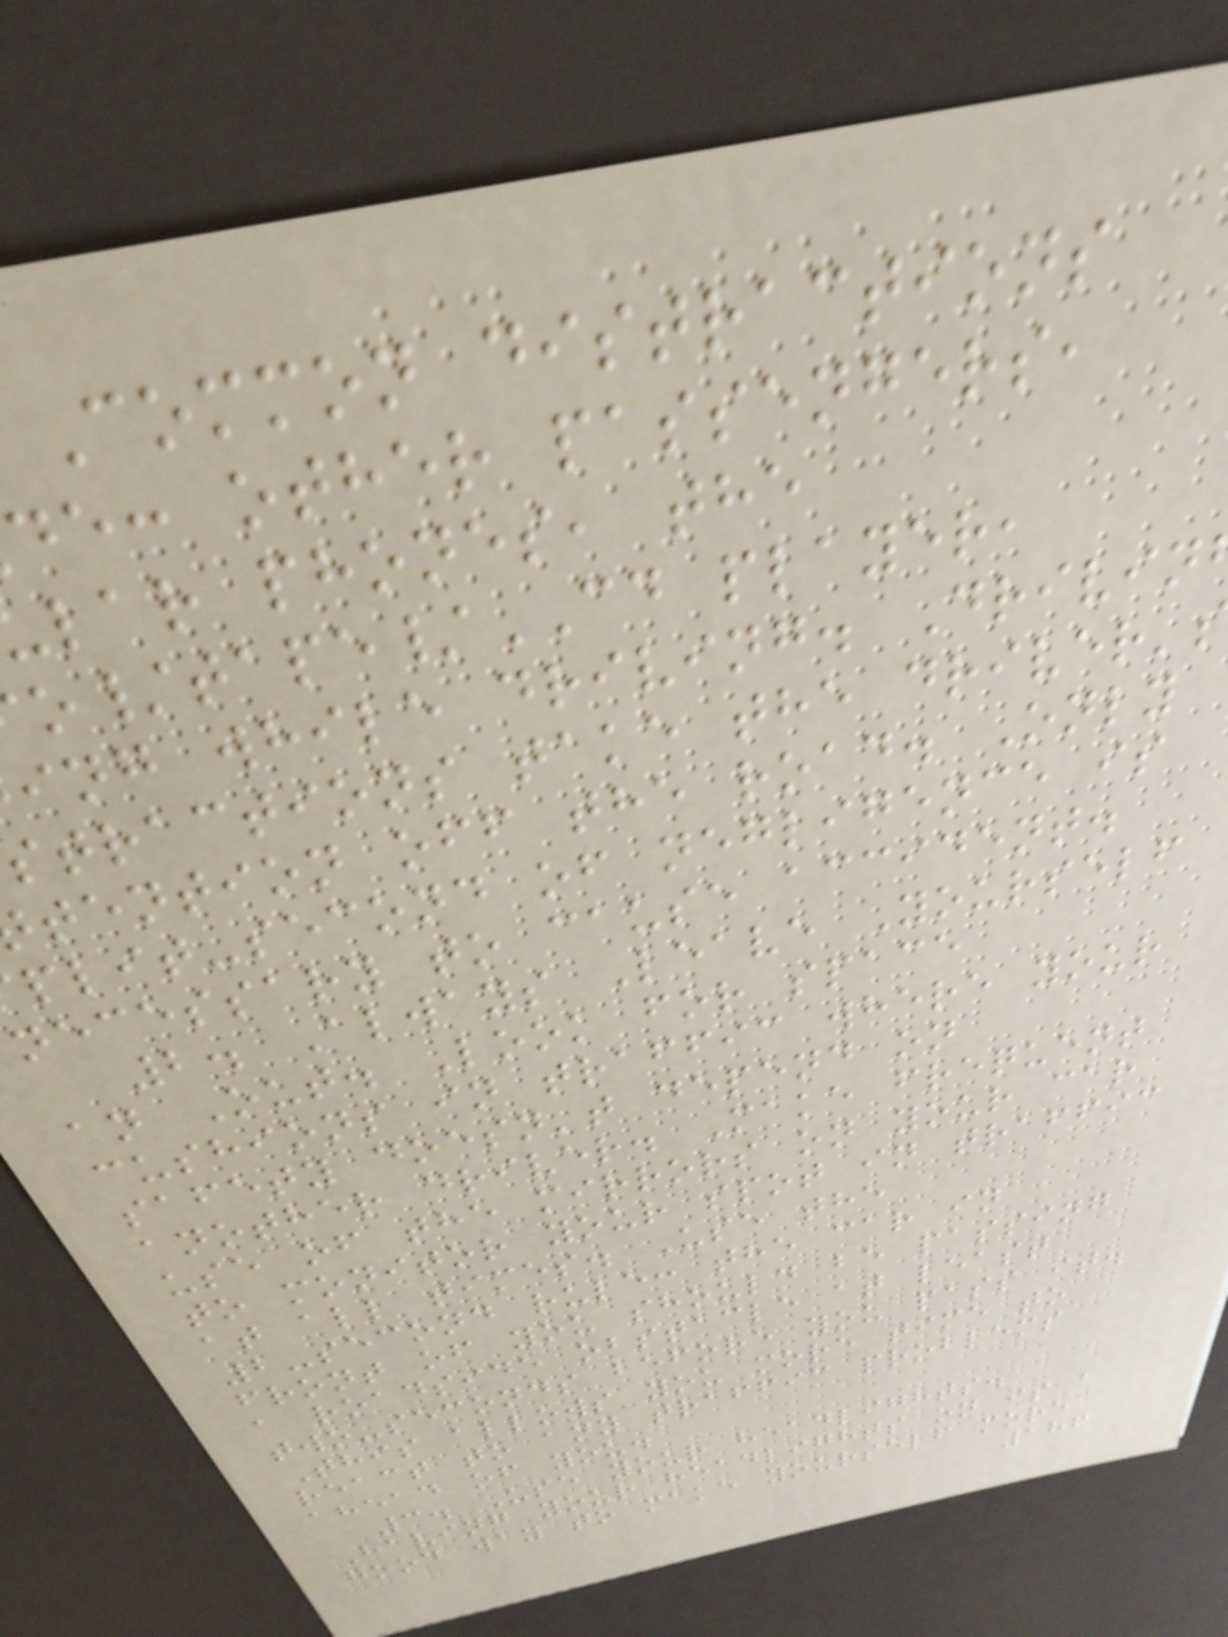Common distractions
de: other passengers,
lar phones, the
o/tape/CD player,
ing while driving. Drivin
tractions take the driver'
tention off the road. Only
plit-second of negligence is
necessary to cause accident.
2. Always Leave Yourself
an Out. Look for space
cushions in traffic where your
safety doesn't depend on
another driver. Make frequent
use of the mirrors on your car
to monitor your spot in traffic
at all times. Use the
2-second rule: the car in
front of you should be passing
a roadside obstacle at least
two-seconds before you pass it.
This allows you more time to
react to any traffic problems
ahead of you.
3. Use your headlights.
Having your headlights on is a
good way to make yourself more
186
